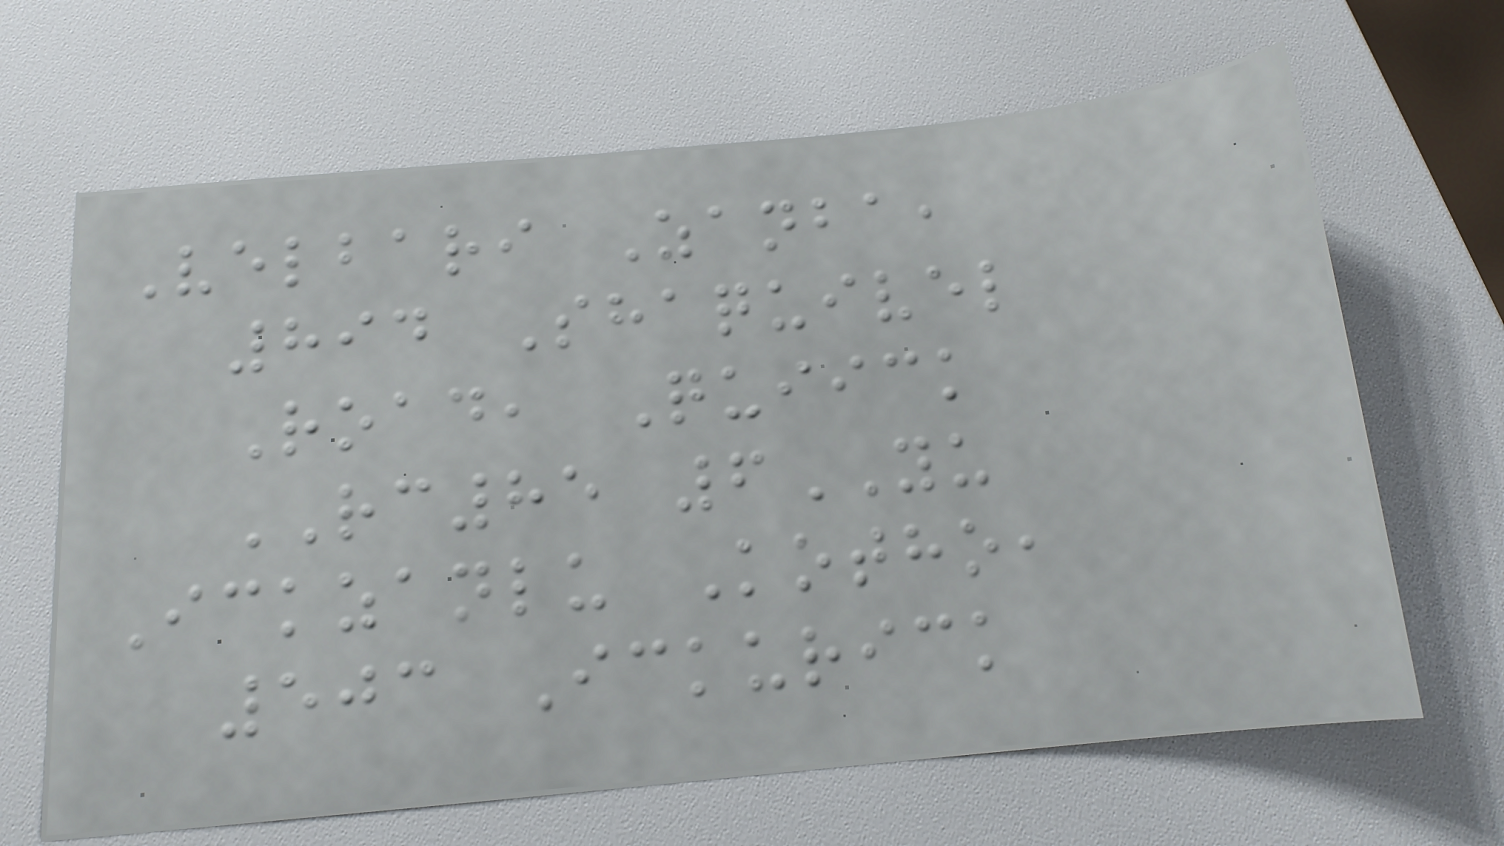Velbari Zanba,
894 Shaquivel
Road, Quiick
RC85 6YU
Ickzanlu Kotho,
503 Ickurick
